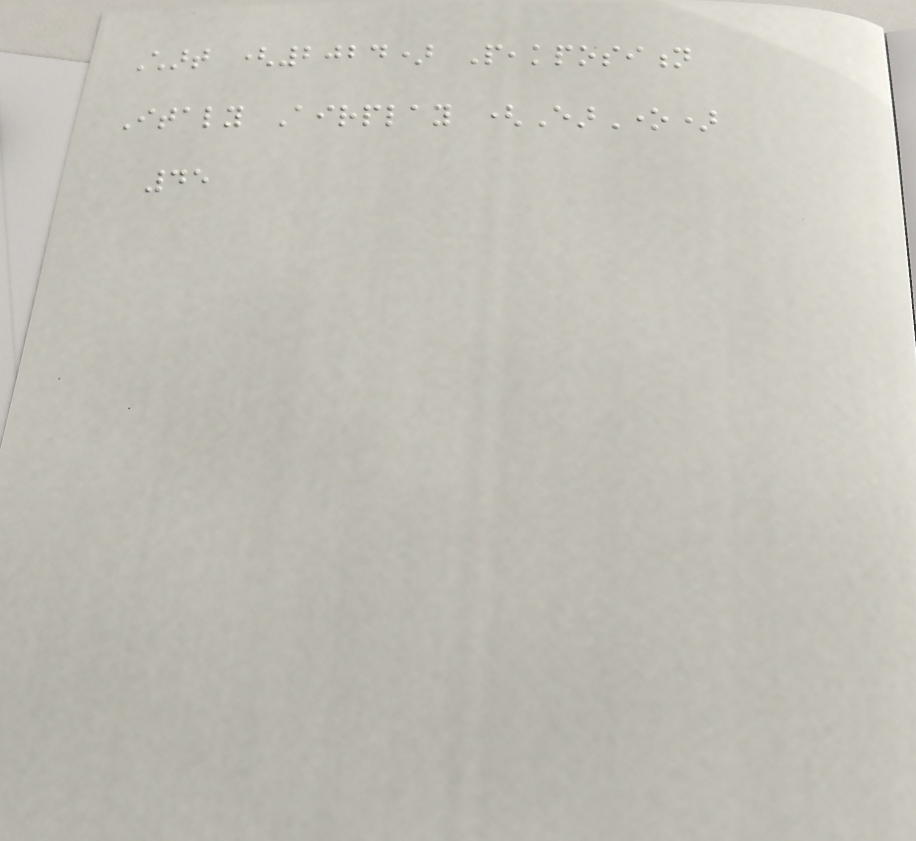Chart (2024) Peakposition
Italy Airplay (EarOne)
45
